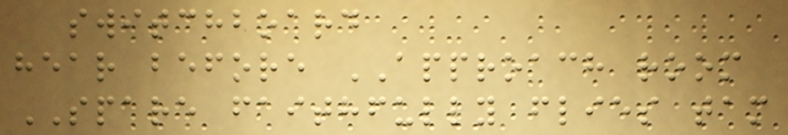switchboard
hear before APPROACH room
SPARE faithfully flies tam
